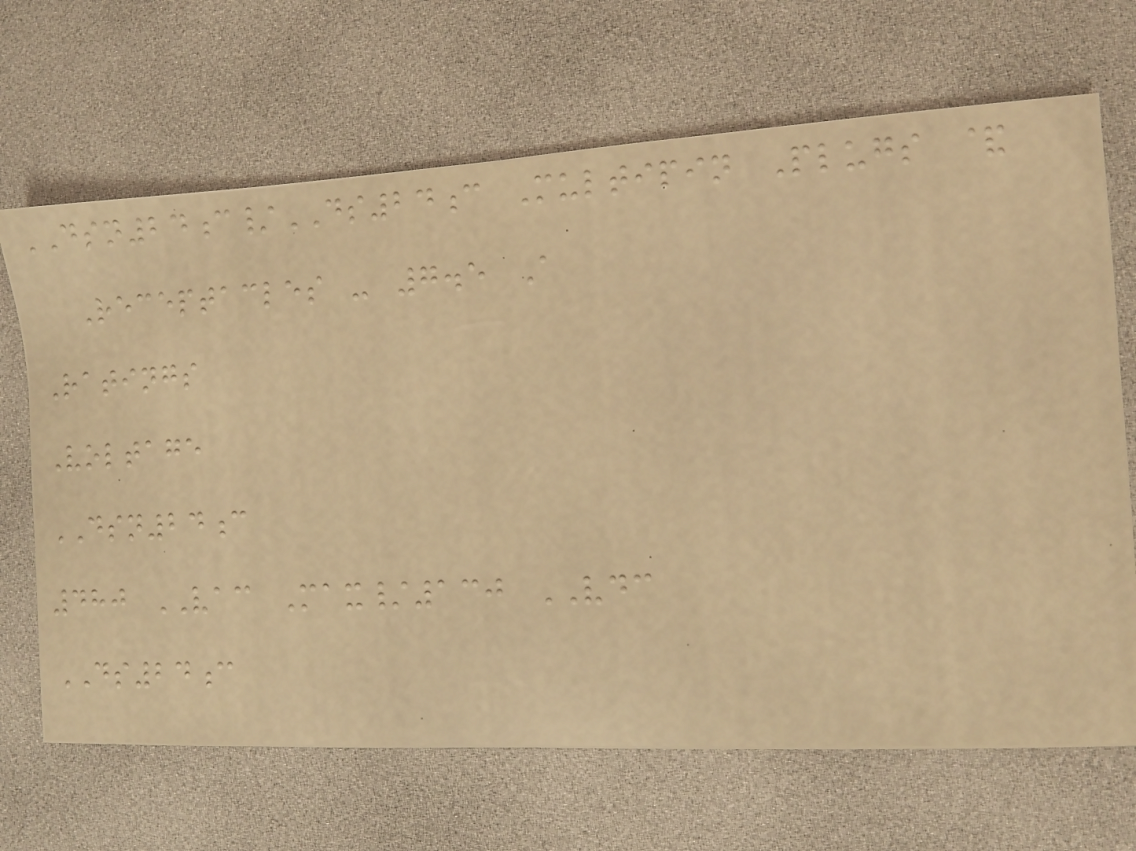DSN24c/DS24c Multipin Plugs &
Receptacles - 7.5 A
Ratings
Voltage
DSN24c
480 VAC Max/130 VDC
DS24c
